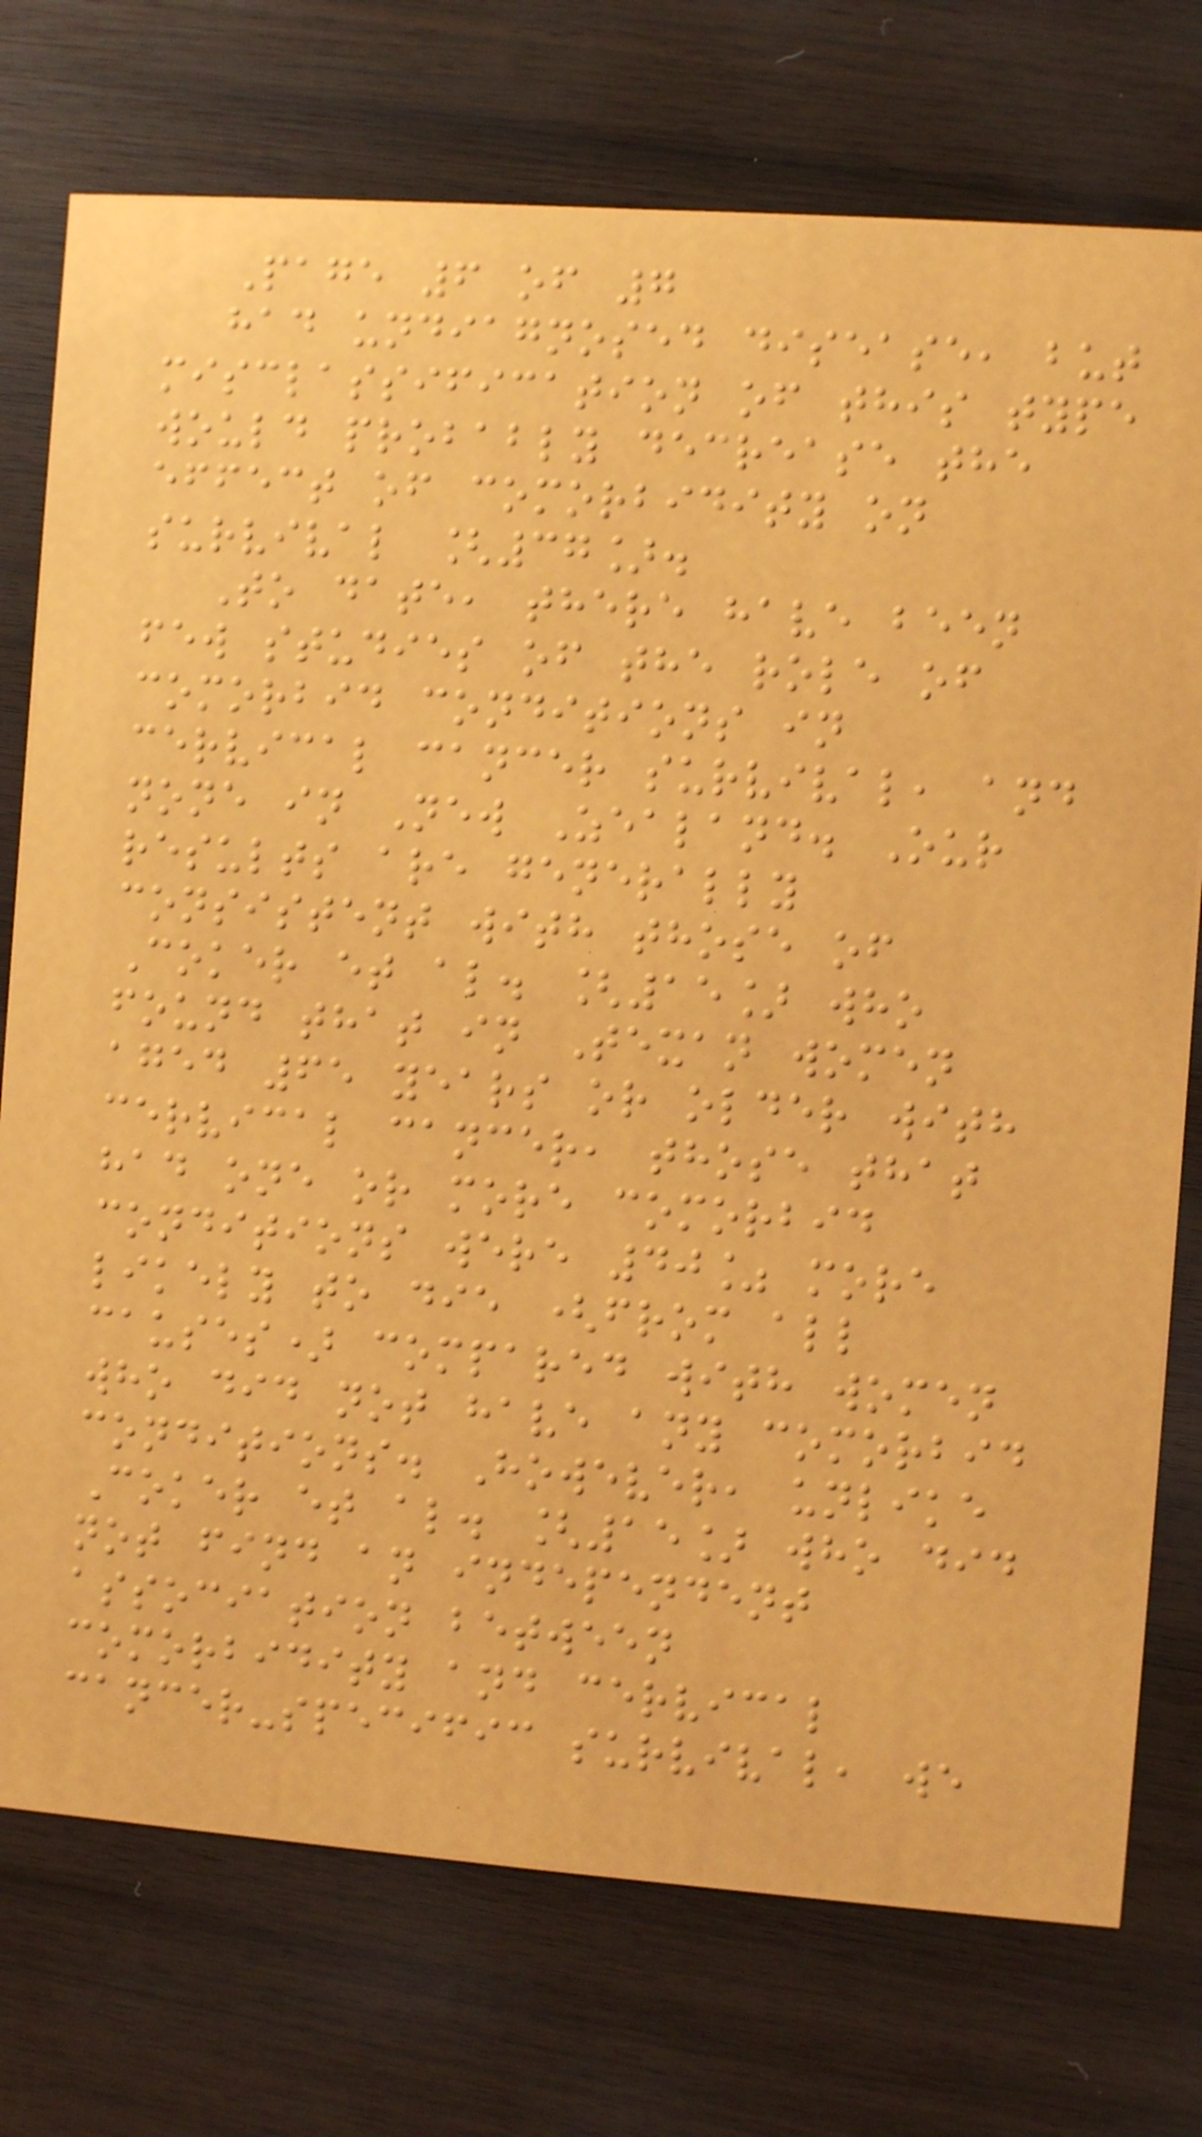Page 6 of 7
had undiagnosed disease, but
misclassification of this type
would probably decrease the
effect of comorbidity on
survival [37].
To date, there have been
few studies of the role of
comorbid conditions in
cervical cancer survival, and
none in New Zealand. Our
results are generally
consistent with those of
Coker et al. [15] who
found that in Texan women
aged 65 years or older with
cervical cancer, those that
had one or more comorbid
conditions were 40% more
likely to die (from all
causes) compared with women
who did not have any comorbid
conditions. However, unlike
Coker et al. [15] who did
not find an independent
association between
comorbidity and cervical
cancer-specific survival, we
